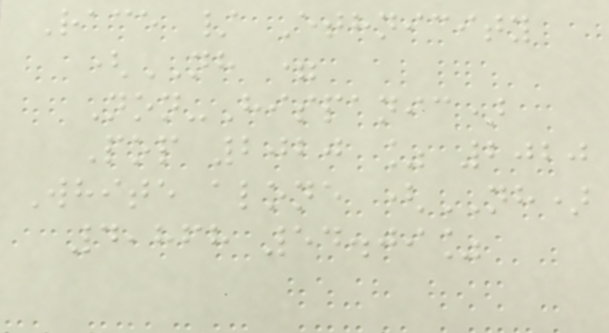Race / Ethnicity
(NH =
Non-Hispanic)
Pop 2020 % 2020
White alone (NH)
4,868 54.09%
